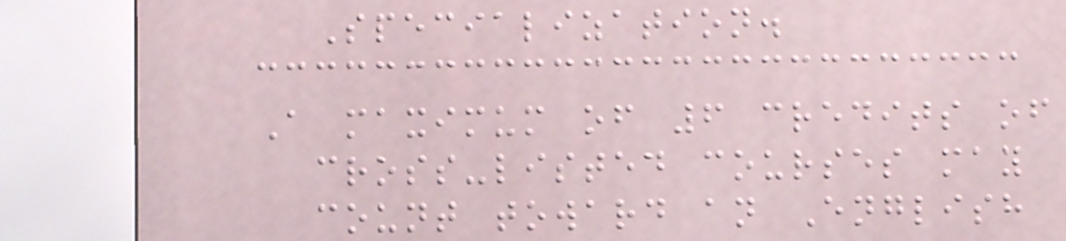Specialization.
A maximum of 6 credits of
cross-listed courses may
count toward an English
